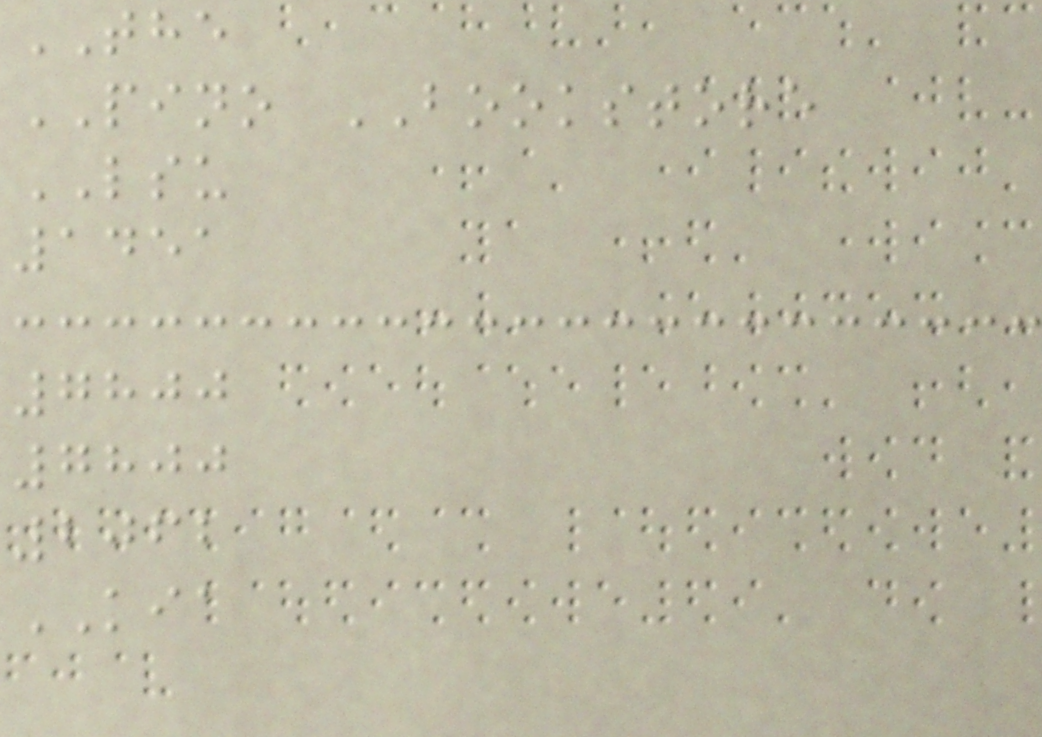THE
PINO BOOKSTORE
LSU
1451
7800
7800
2062
KIA
